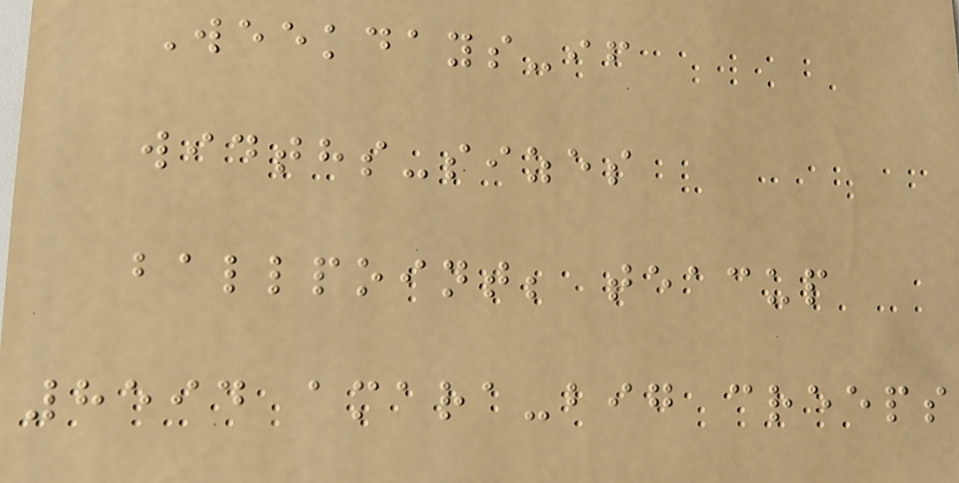Weekdays-if
widths-sizes
ballpoint; teacup
8594 amara-big creeps
